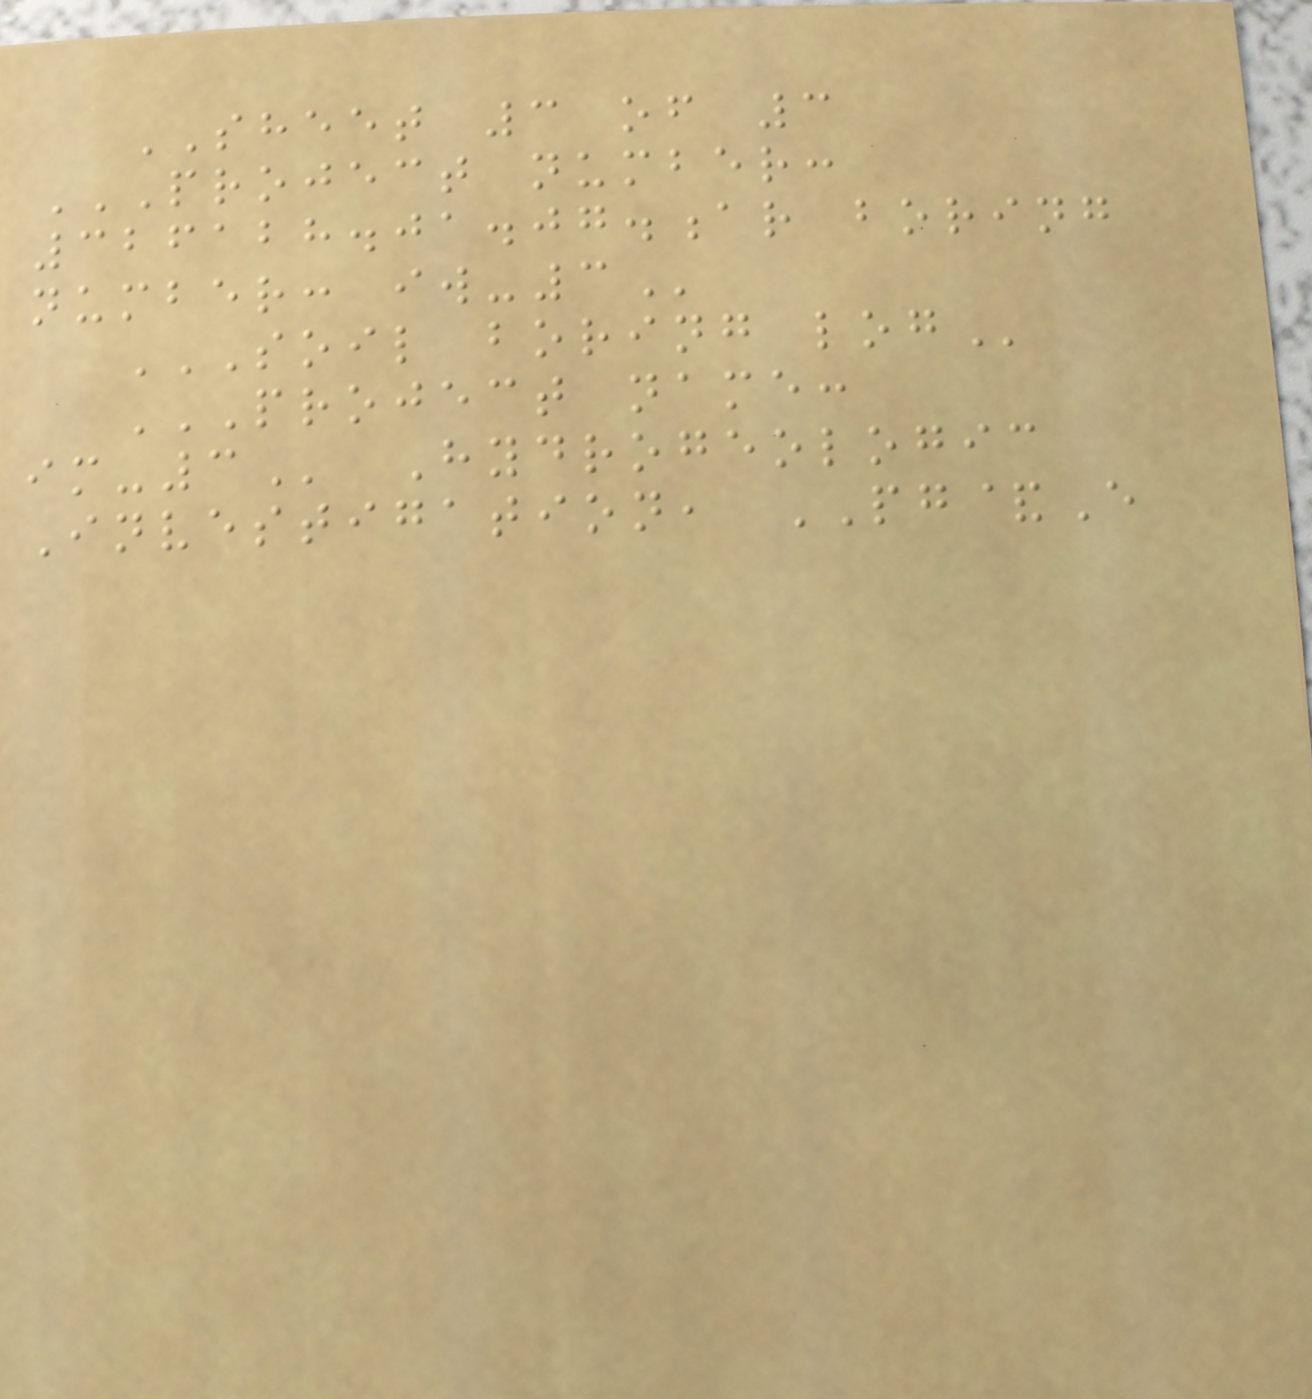SHEET 3 of 3
PROJECT NUMBER:
326128.01.07.AR BORING
NUMBER: IW-3
SOIL BORING LOG
PROJECT NAME:
IM-3 Hydrogeologic
Investigation, PG&E
